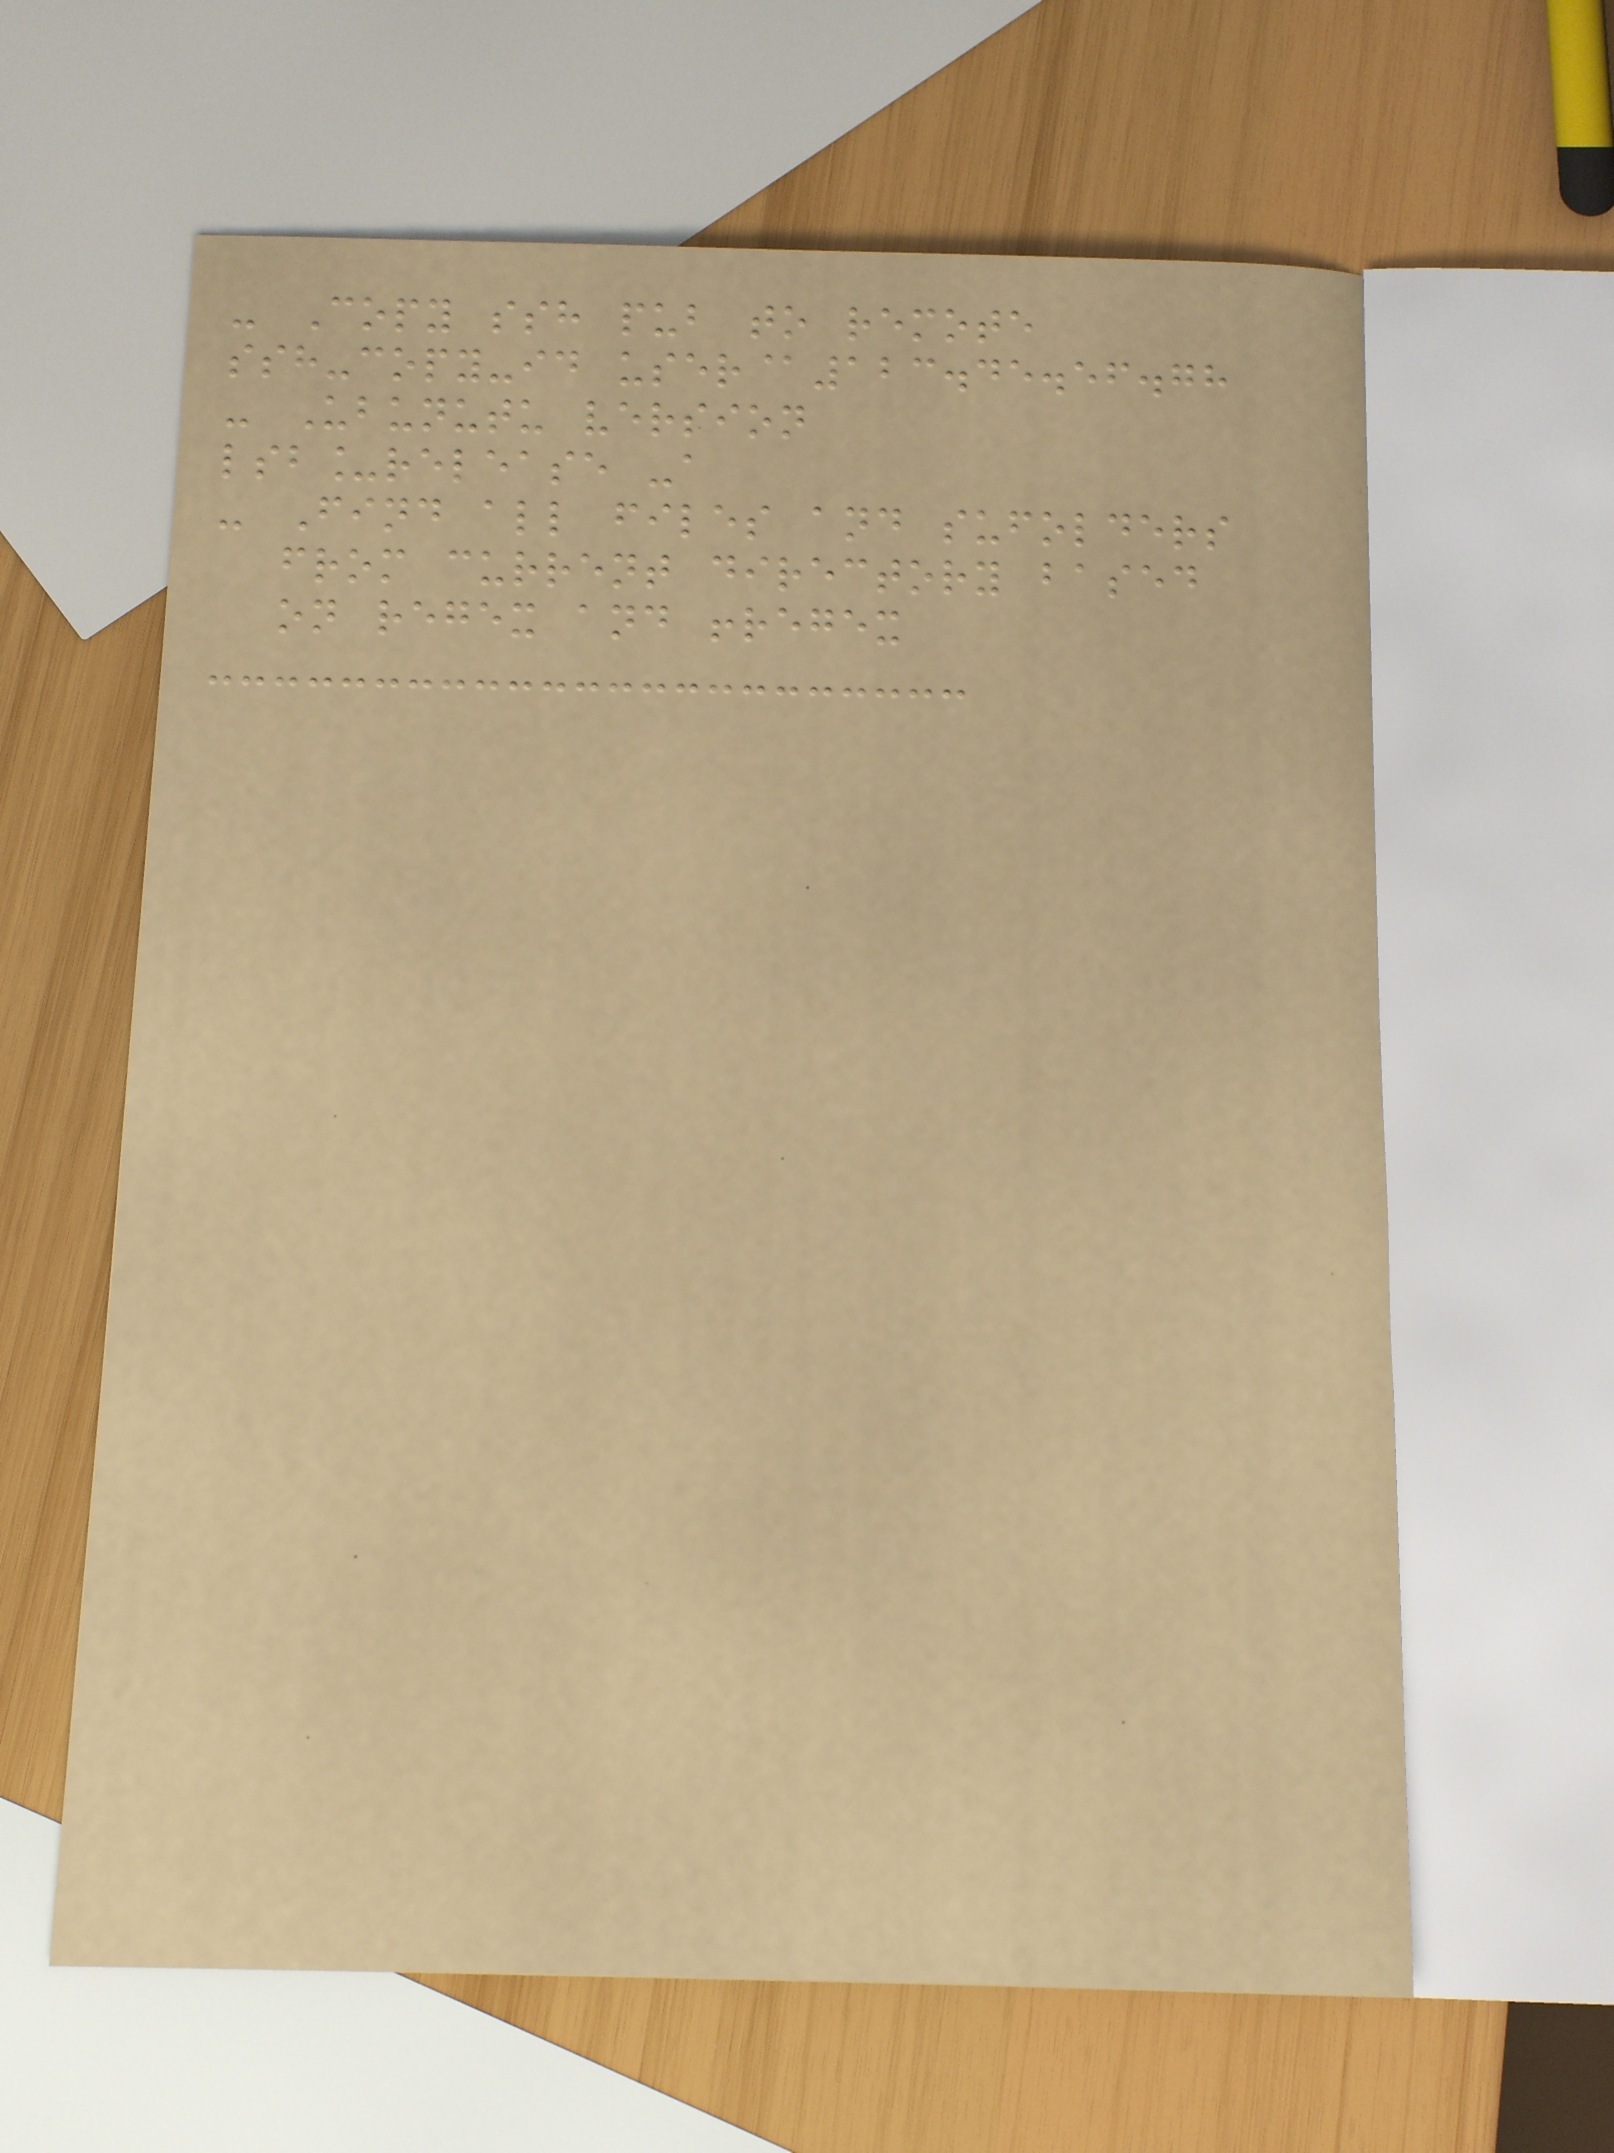- Copy ssh pub to remote
ssh-copy-id user@123.45.56.78
- Ubunutu version
lsb_release -a
- Find all files and sufolders
from current directory based
on regex and !regex
